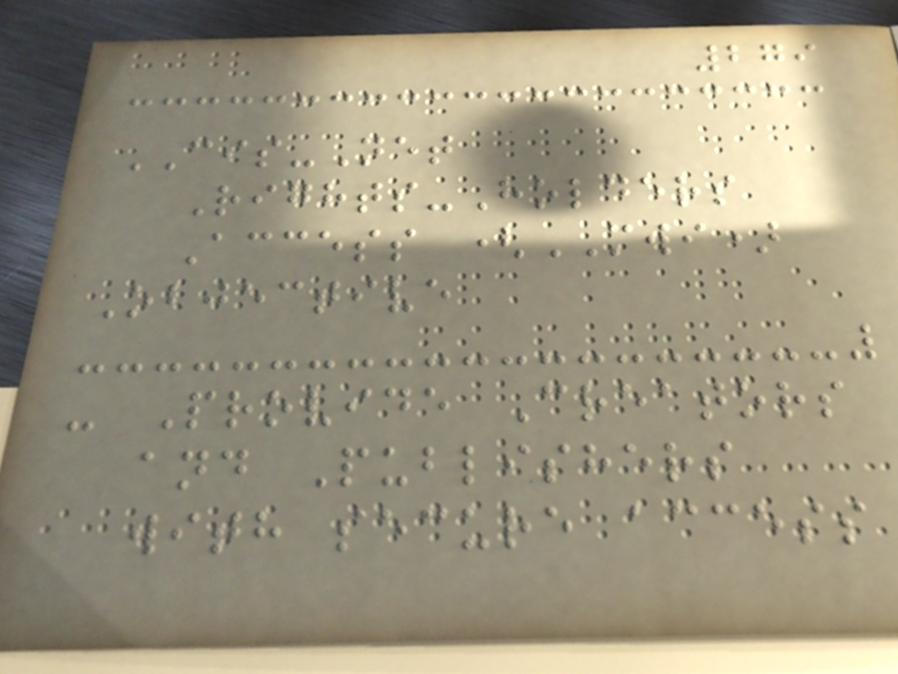279
CIS-Net
Rights-Holders
Access (MWI)
Objective
- Provide Creators
and Publishers
with secure access
